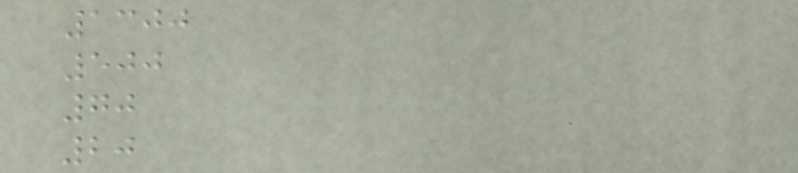1300
500
70
20
